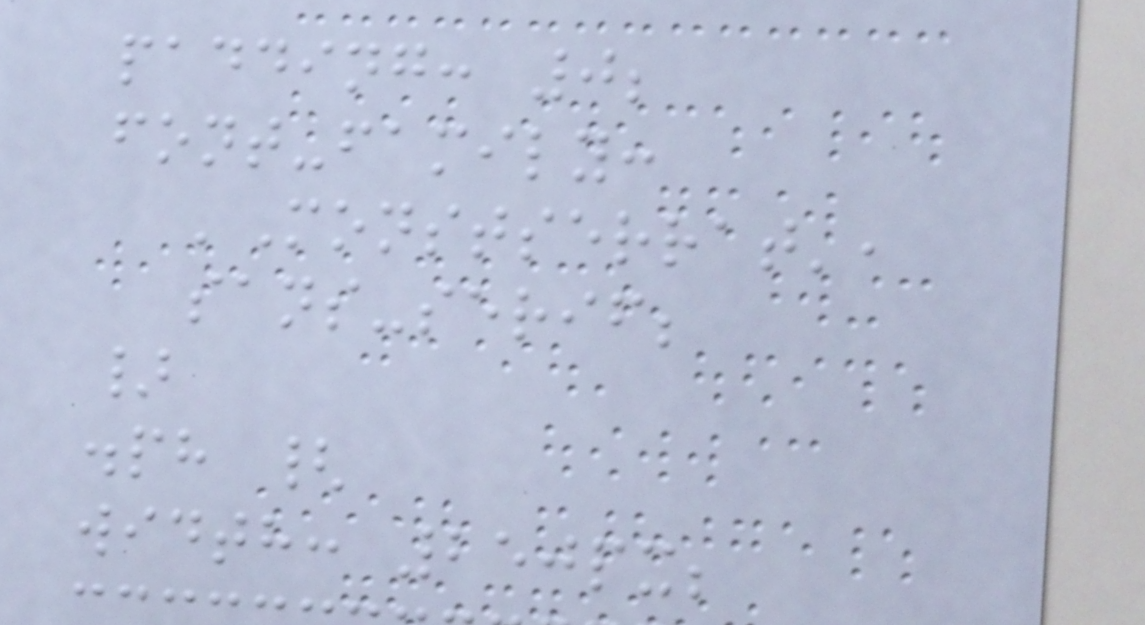padding: 0;
font-family:
'Monstserrat',
sans-serif;
}
.ph {
width: 250px;
